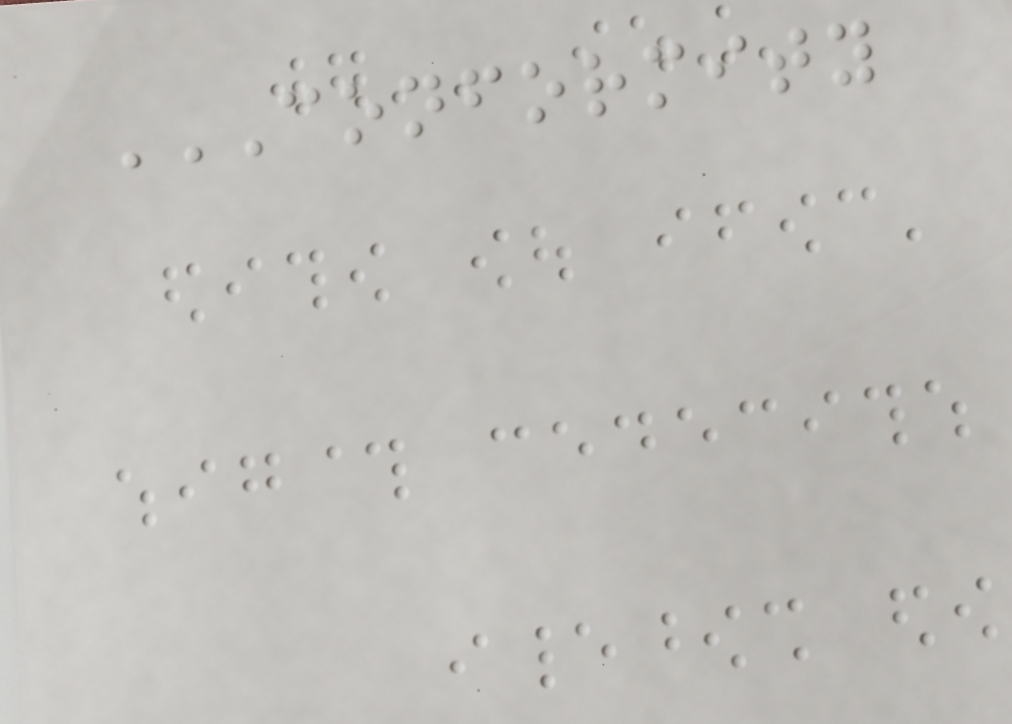CONFORMITY
